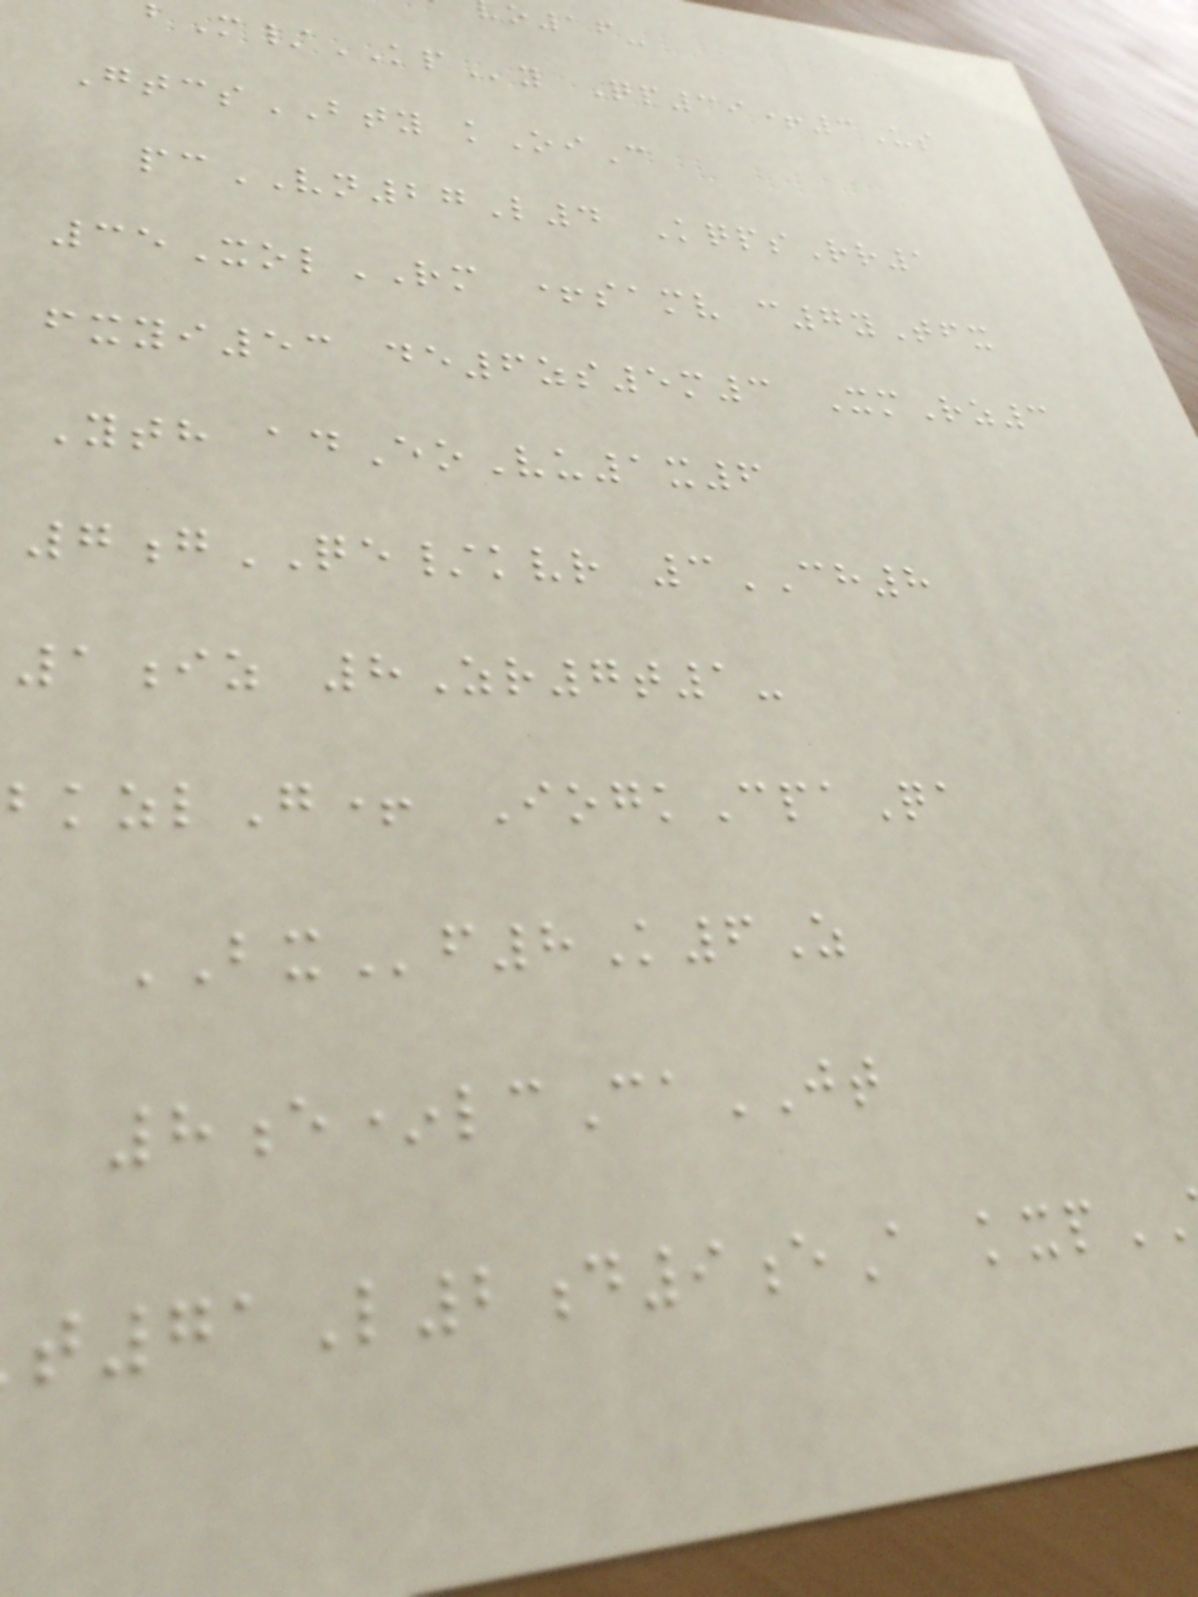o16-
bM/KPy Qp39+3Us
GtcsBTY kOiC
pcVN27L4 KqpsRr1
35XolRM +samv c7yTfx
fxyi53 de6zs5m3 XmRz3
Yth adEoVu1x6
7gQE/kvr 3CH8
1iz 8Zr7t1-
bkzlG+ IogkCpaQa
BXf8K6Z
8e*lcCaJT
71L2d9eA kxp
